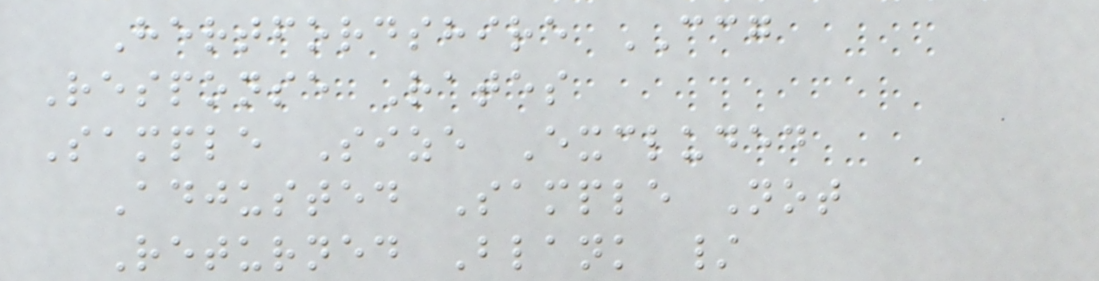Hertfordshire CCG
Response Rates
Sample Size Excluded
Adjusted Sample Not
Returned Blank /
